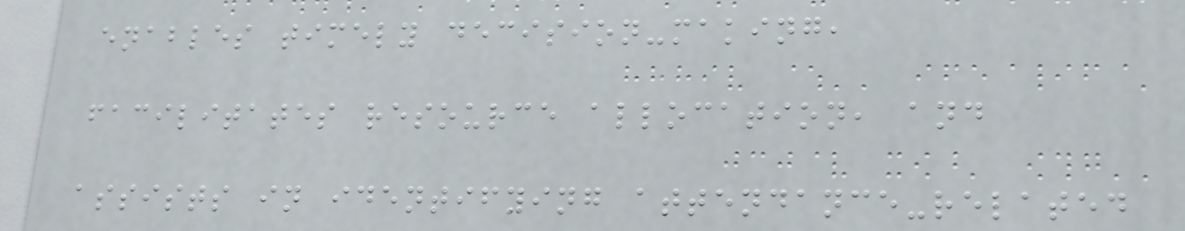enables timely decision-making,
facilitates resource allocation, and
assists in identifying attendance-related
